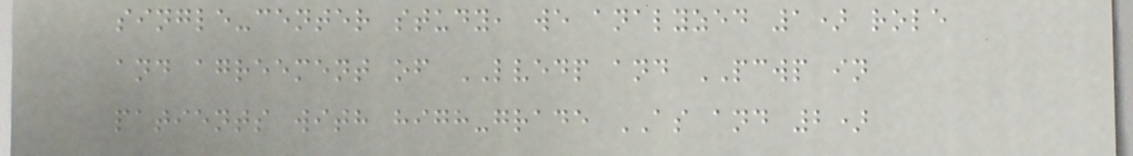single-center study, we analyzed 1) role
and agreement of LVEDP and PCWP in
patients with high-grade AS and 2)
